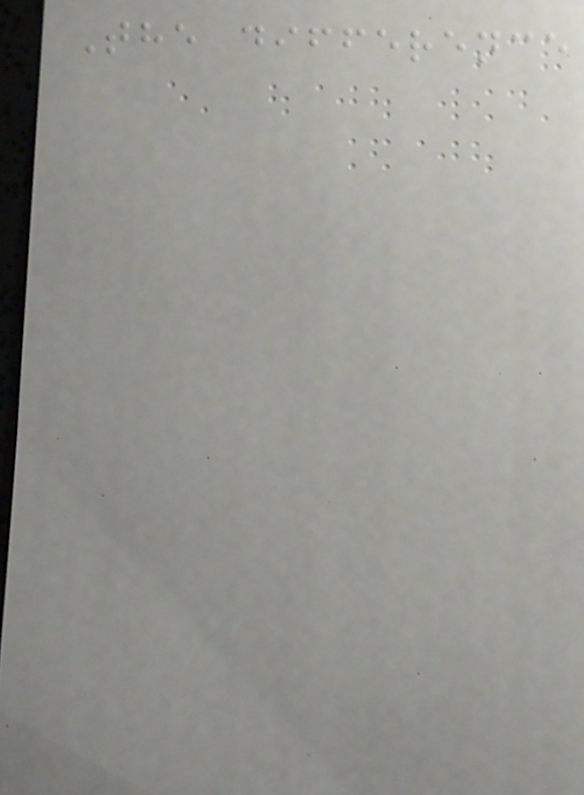The difference
